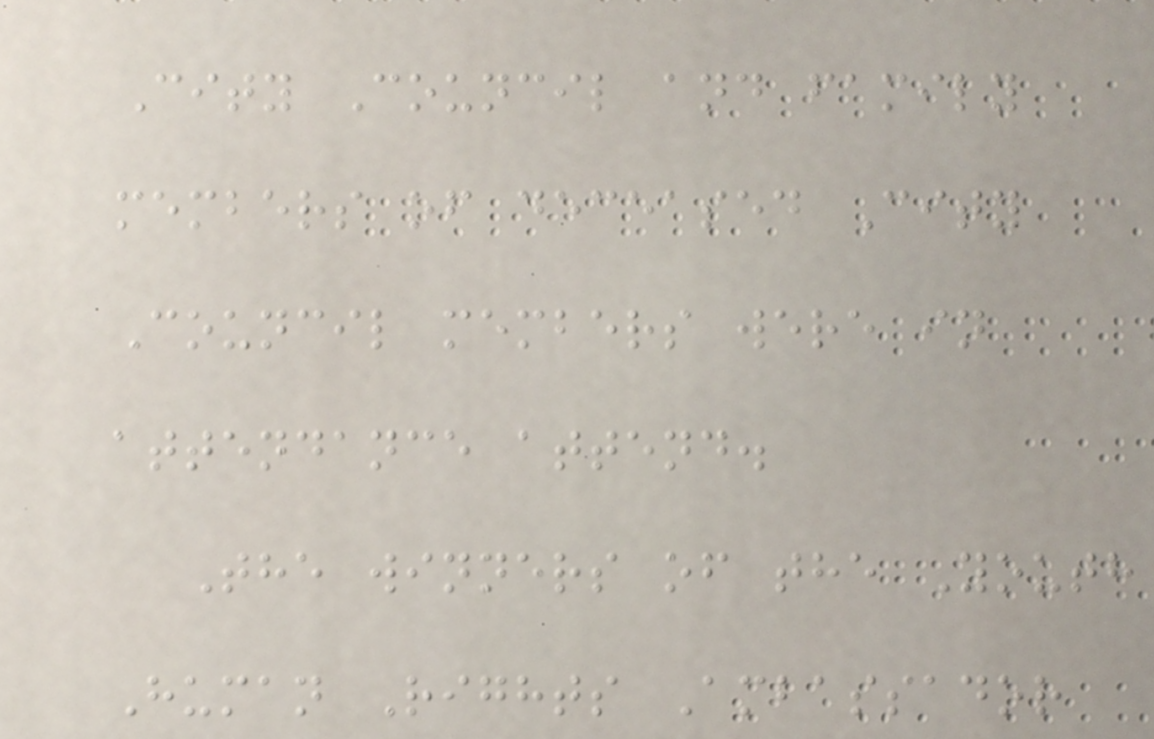City Council and family
members of deceased City
Council members were in
attendance attend.
The winners of the Youth
Human Rights Ambassador
